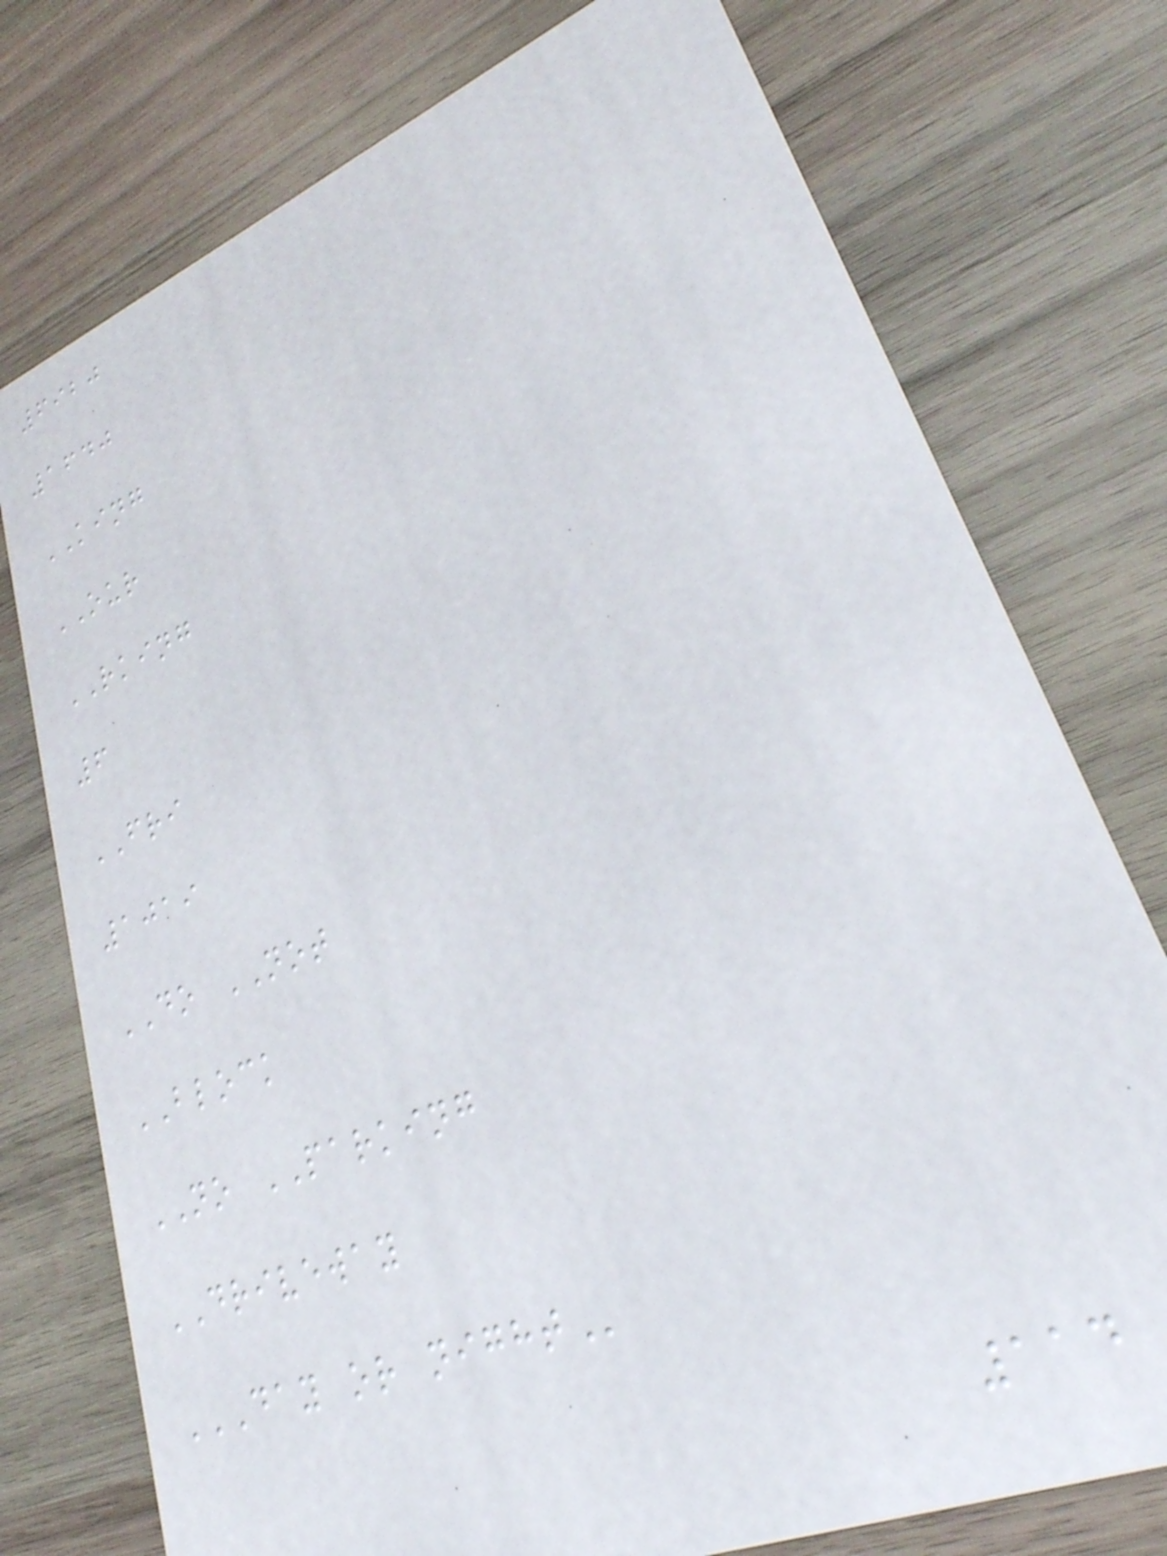6920
1640
KING
OUR
RKING
6
FRI
1019
DO NOT
BLOCK
NO PARKING
DRIVEWAY
DAY OR NIGHT
114
